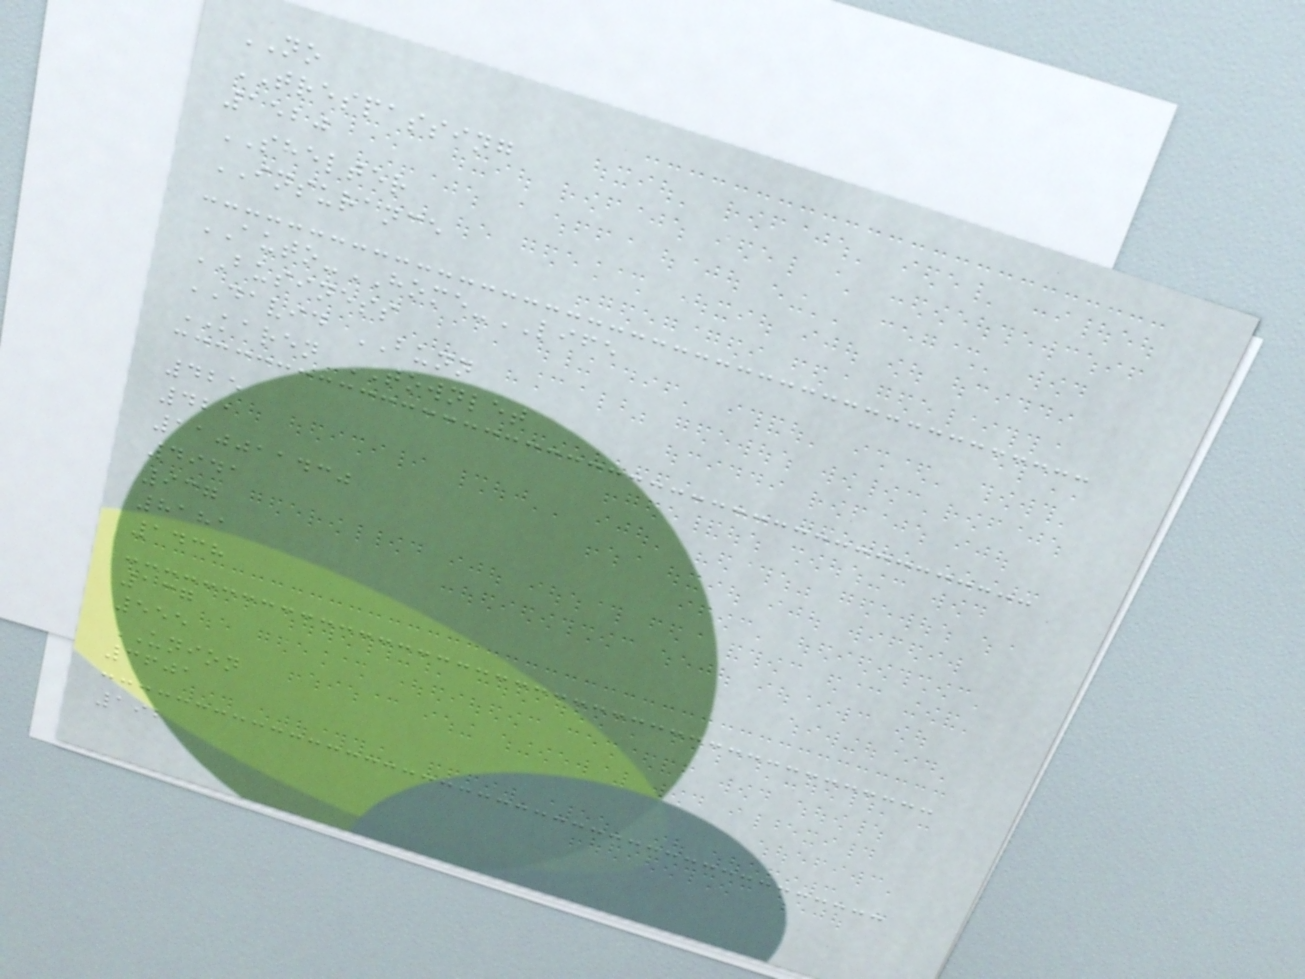NO
TRESPASSING
1520
SHELTER
INSURANCE
AUTO-HOME-LIFE
BUSINESS
DAVID BUNN
KAREN TOWNLET
425
421
110011430
4941
937
8181
1438
137
555
UNION
3601
192
